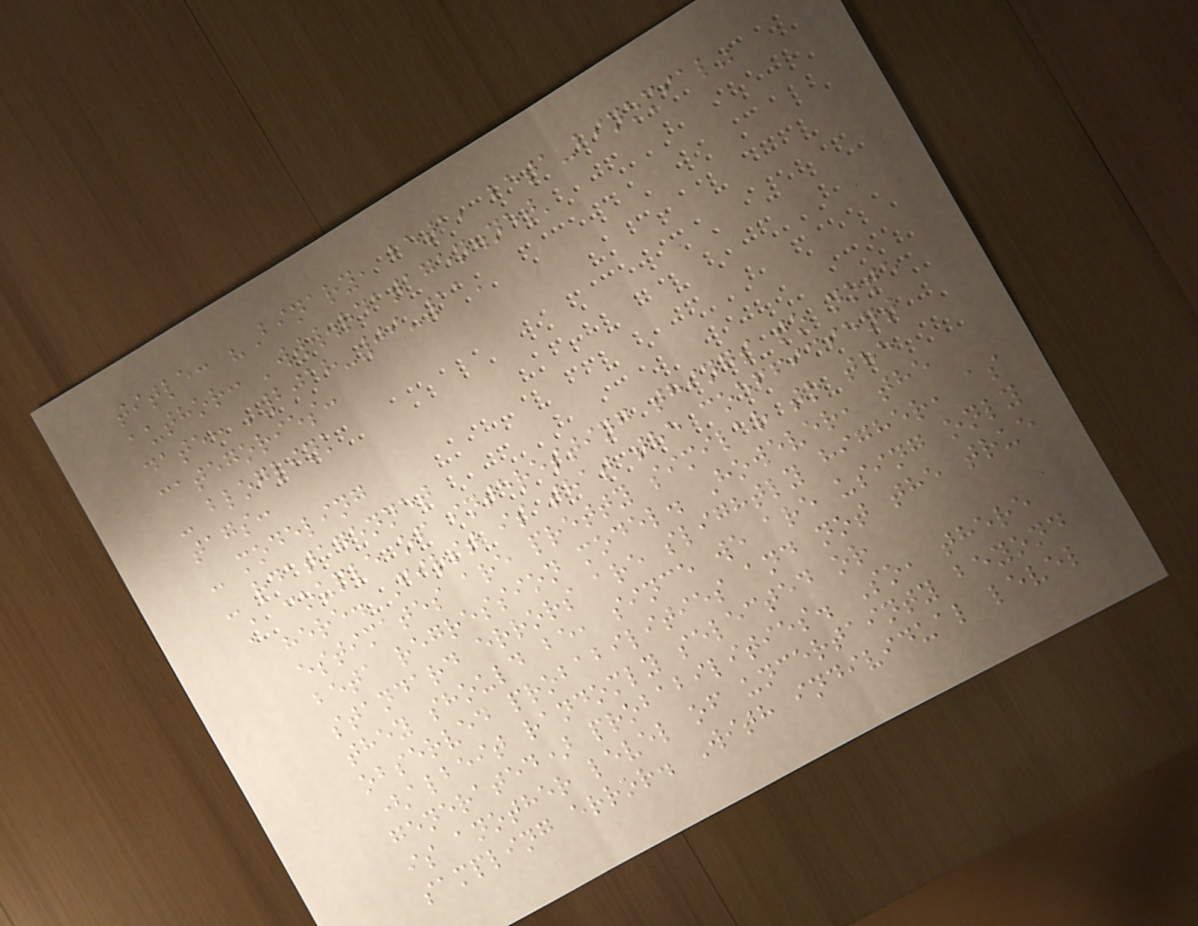title: "Binary, beta, beta-binomial"
author: 'www.rdatagen.net'
date: '2018-09-11'
categories:
- bloglink
tags:
- modeling
- rdatagennet
A couple of interesting things to note
here. First is that the coefficient
estimates are pretty similar to the
beta regression model. However, the
standard errors are slightly higher, as
they should be, since we are using only
observed probabilities and not the true
(albeit randomly selected or
generated) probabilities. So, there
is another level of uncertainty beyond
sampling error. With individual level
